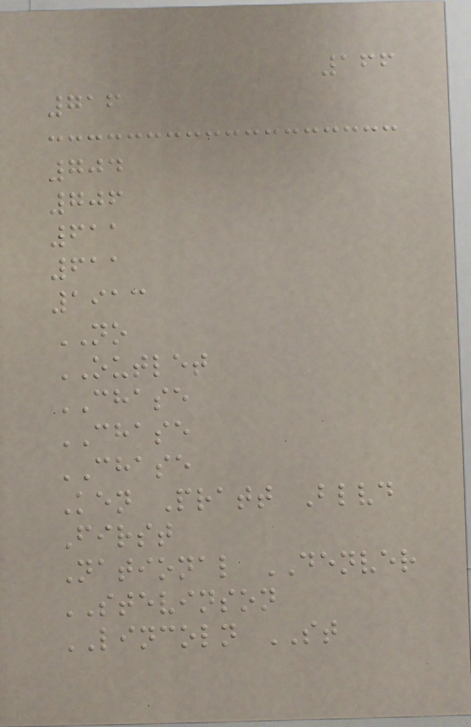166
716
704
706
611
611
1913
NO
OUTLET
CHASE
CHASE
CHASE
Ken Pratt Blvd
First
National DENVER
STEVINSON
LINCOLN ST
